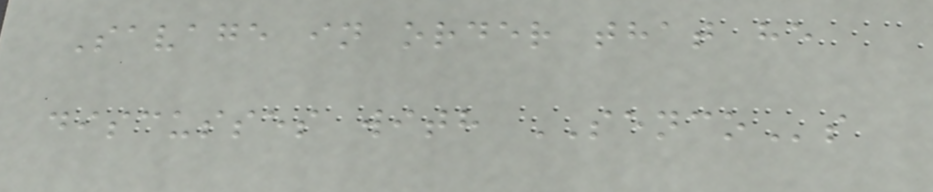Savage in order that he
discusses with SENCOs
